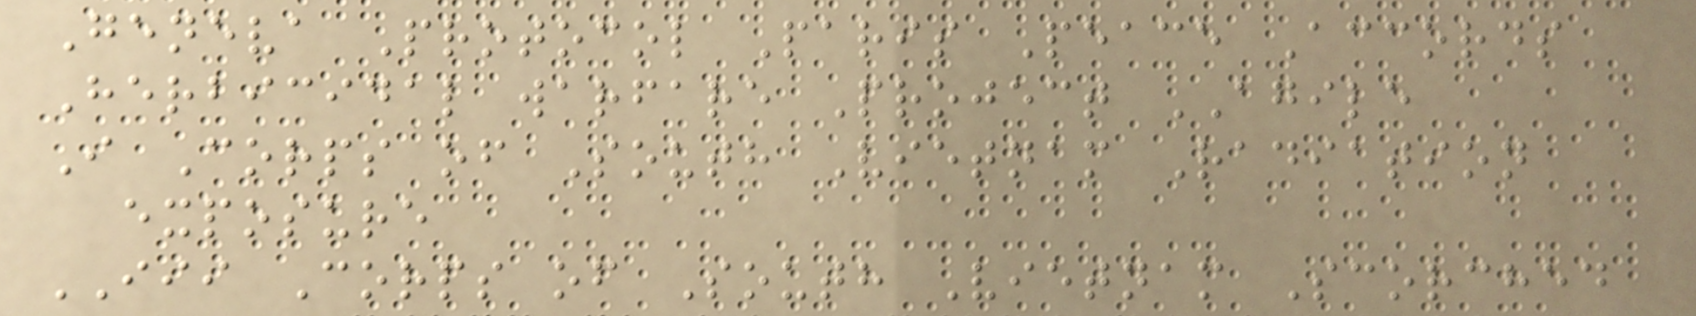Geneva Protocol Paris Peace Accords
Herbicidal warfare Project AGILE
I Corps of South Vietnam Radiation
exposure
III Corps of South Vietnam Scorched
